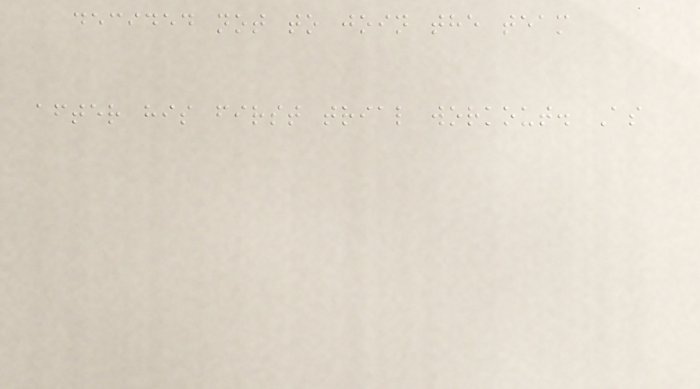decided not to join the team
after his first trial workout. As
